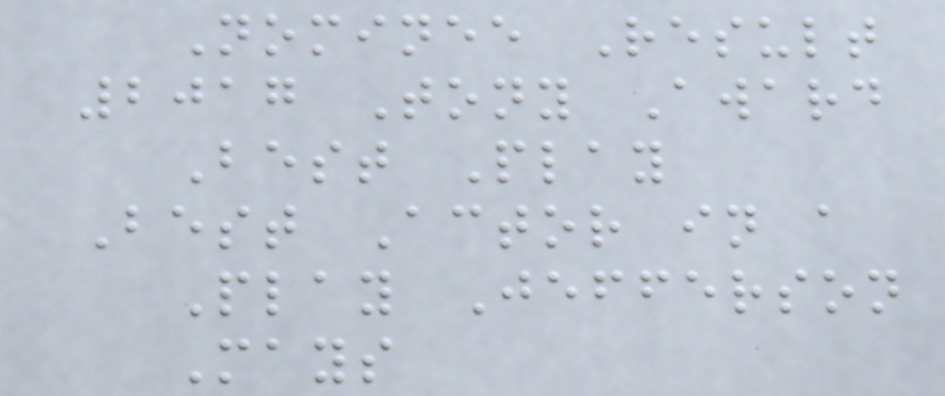Nominee Result
2017 Tony Award
Best Play
Best Actor in a
Play Jefferson
Mays
